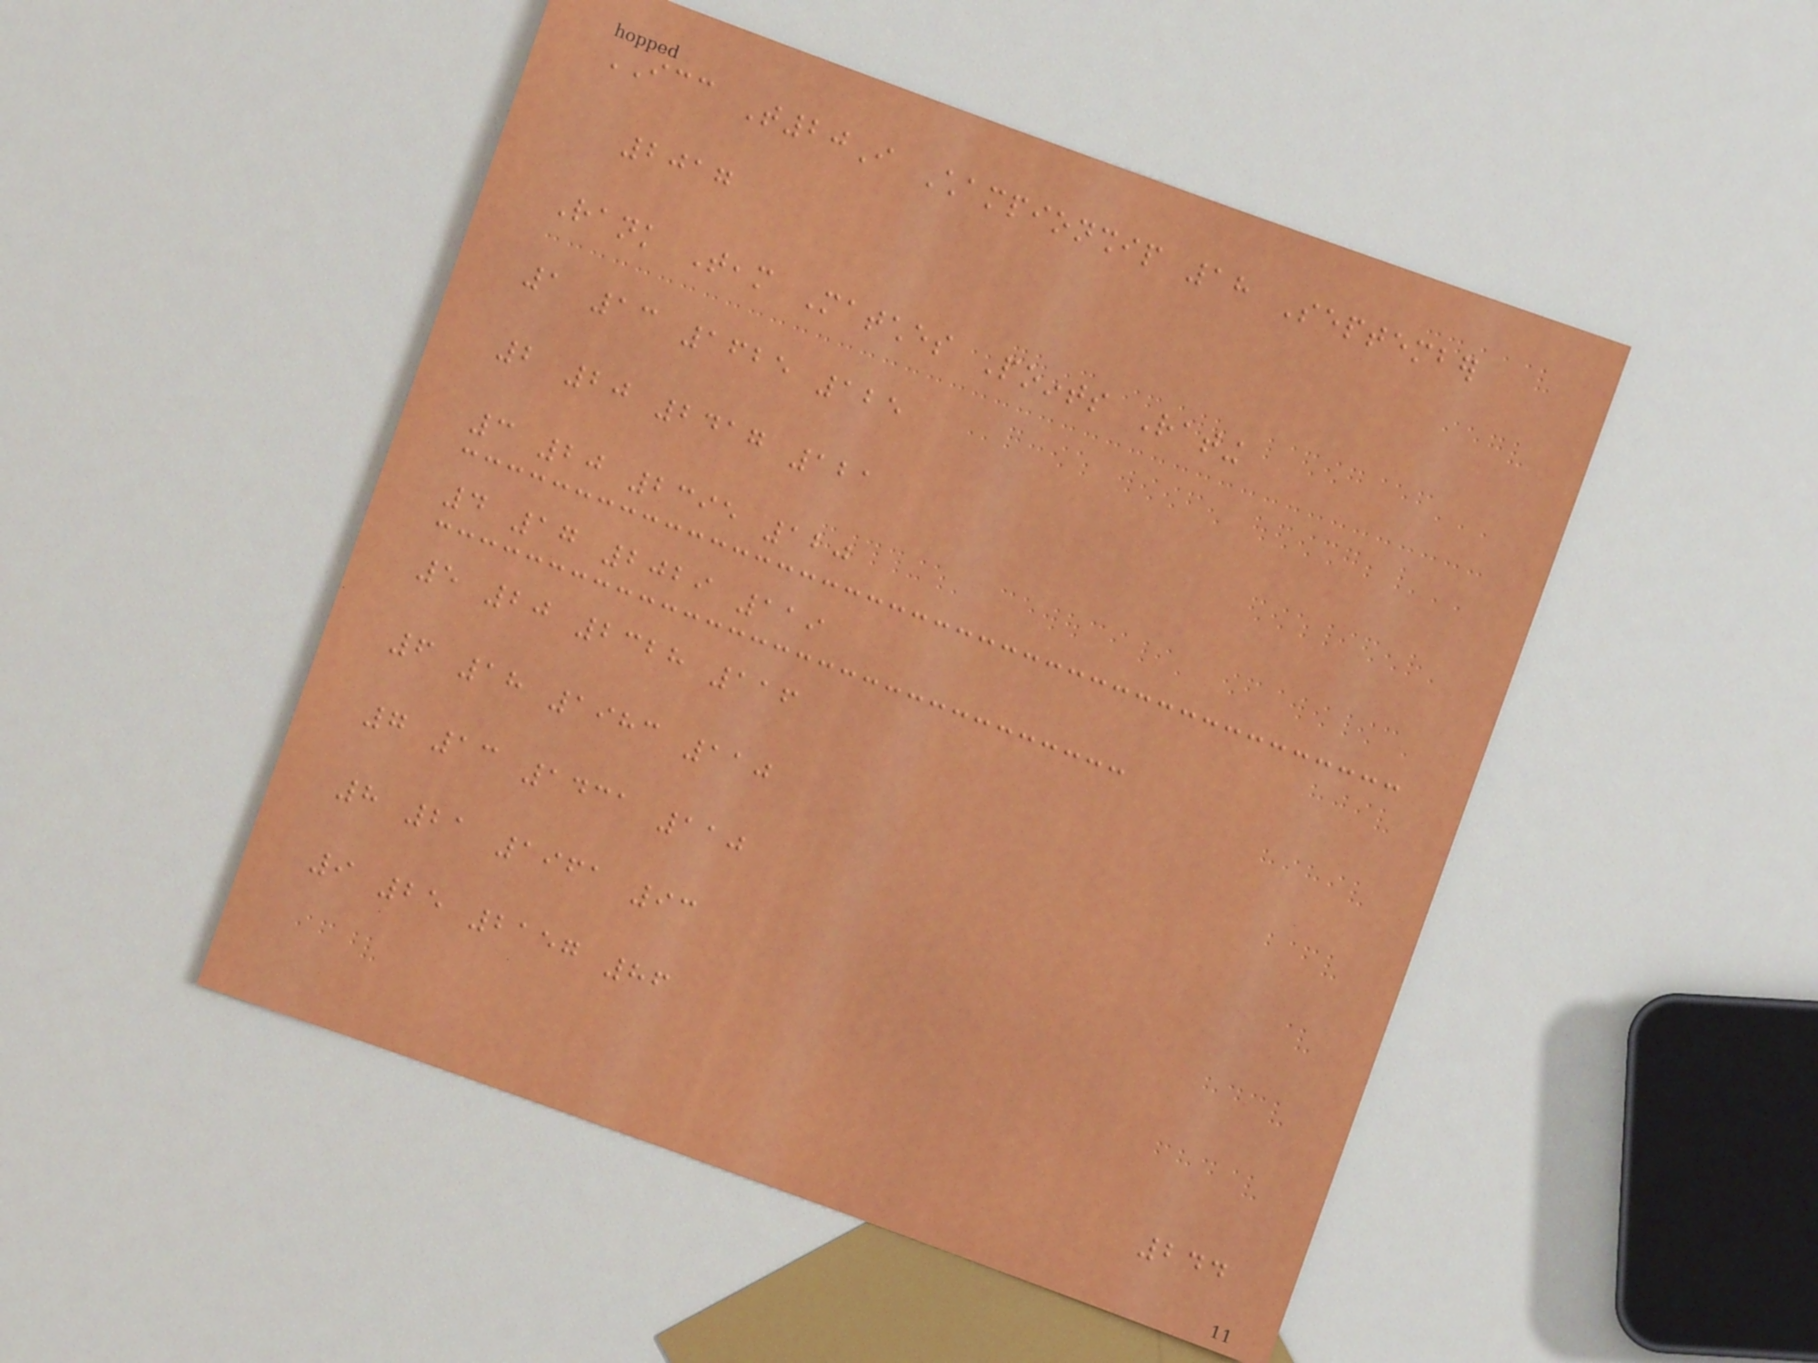ICC T20I Championship 18 September
2017
Rank Team Matches Points Rating
1 13 1625 125
2 20 2417 121
3 20 2395 120
4 17 2029 119
5 20 2328 116
6 18 1983 110
7 13 1431 110
8 21 1961 93
9 25 2157 86
244
